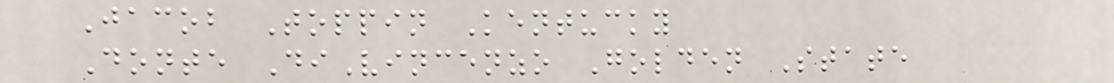Jacob Toppin Kentucky
Donte DiVincenzo Golden State
